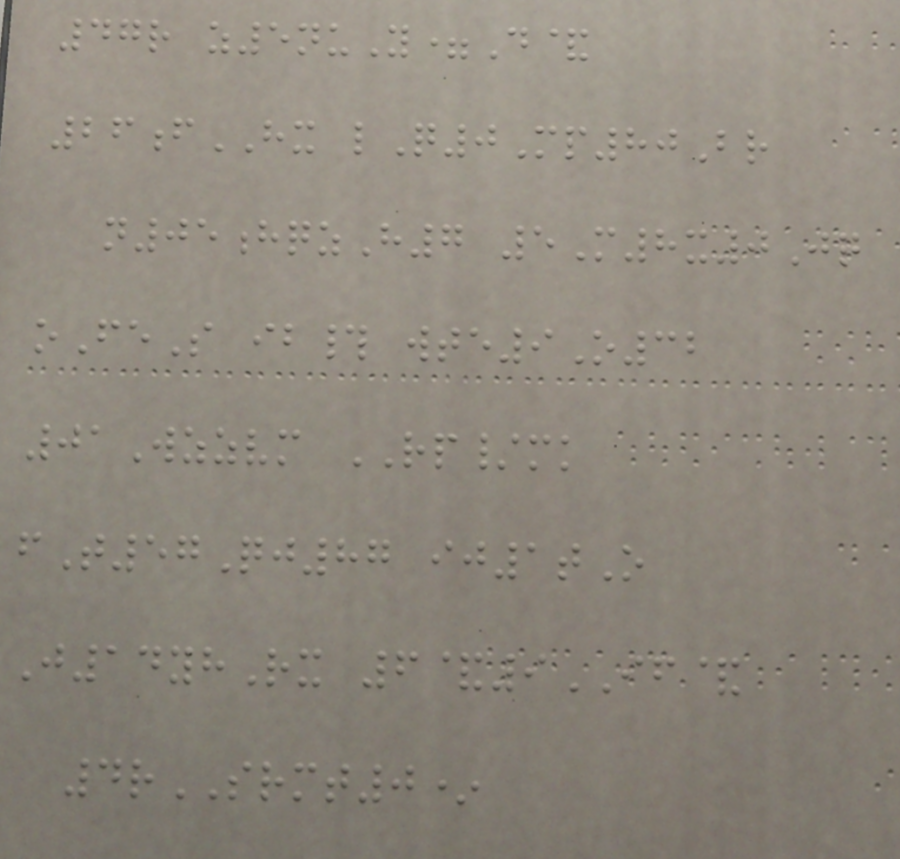47r z5nuY=D&
26fHX lQ0Mp80Br
n05hqzH7 5M8x0Jq
oFeS ib# wte9O32
01Wzzvm RP/mk
fT57Qj87 ij1tO
J14yhRx 6&9IF&
4rSRMT0*
